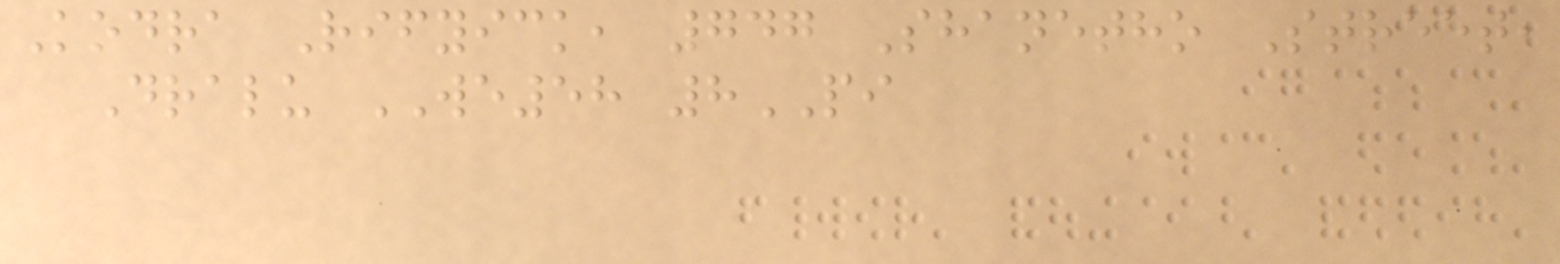Kodra Rifyick, 747 Shanetho Street,
Dralu WE58 8PI
